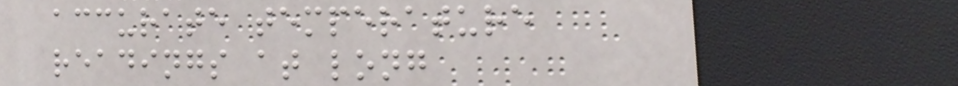accurate temperature
readings at long
